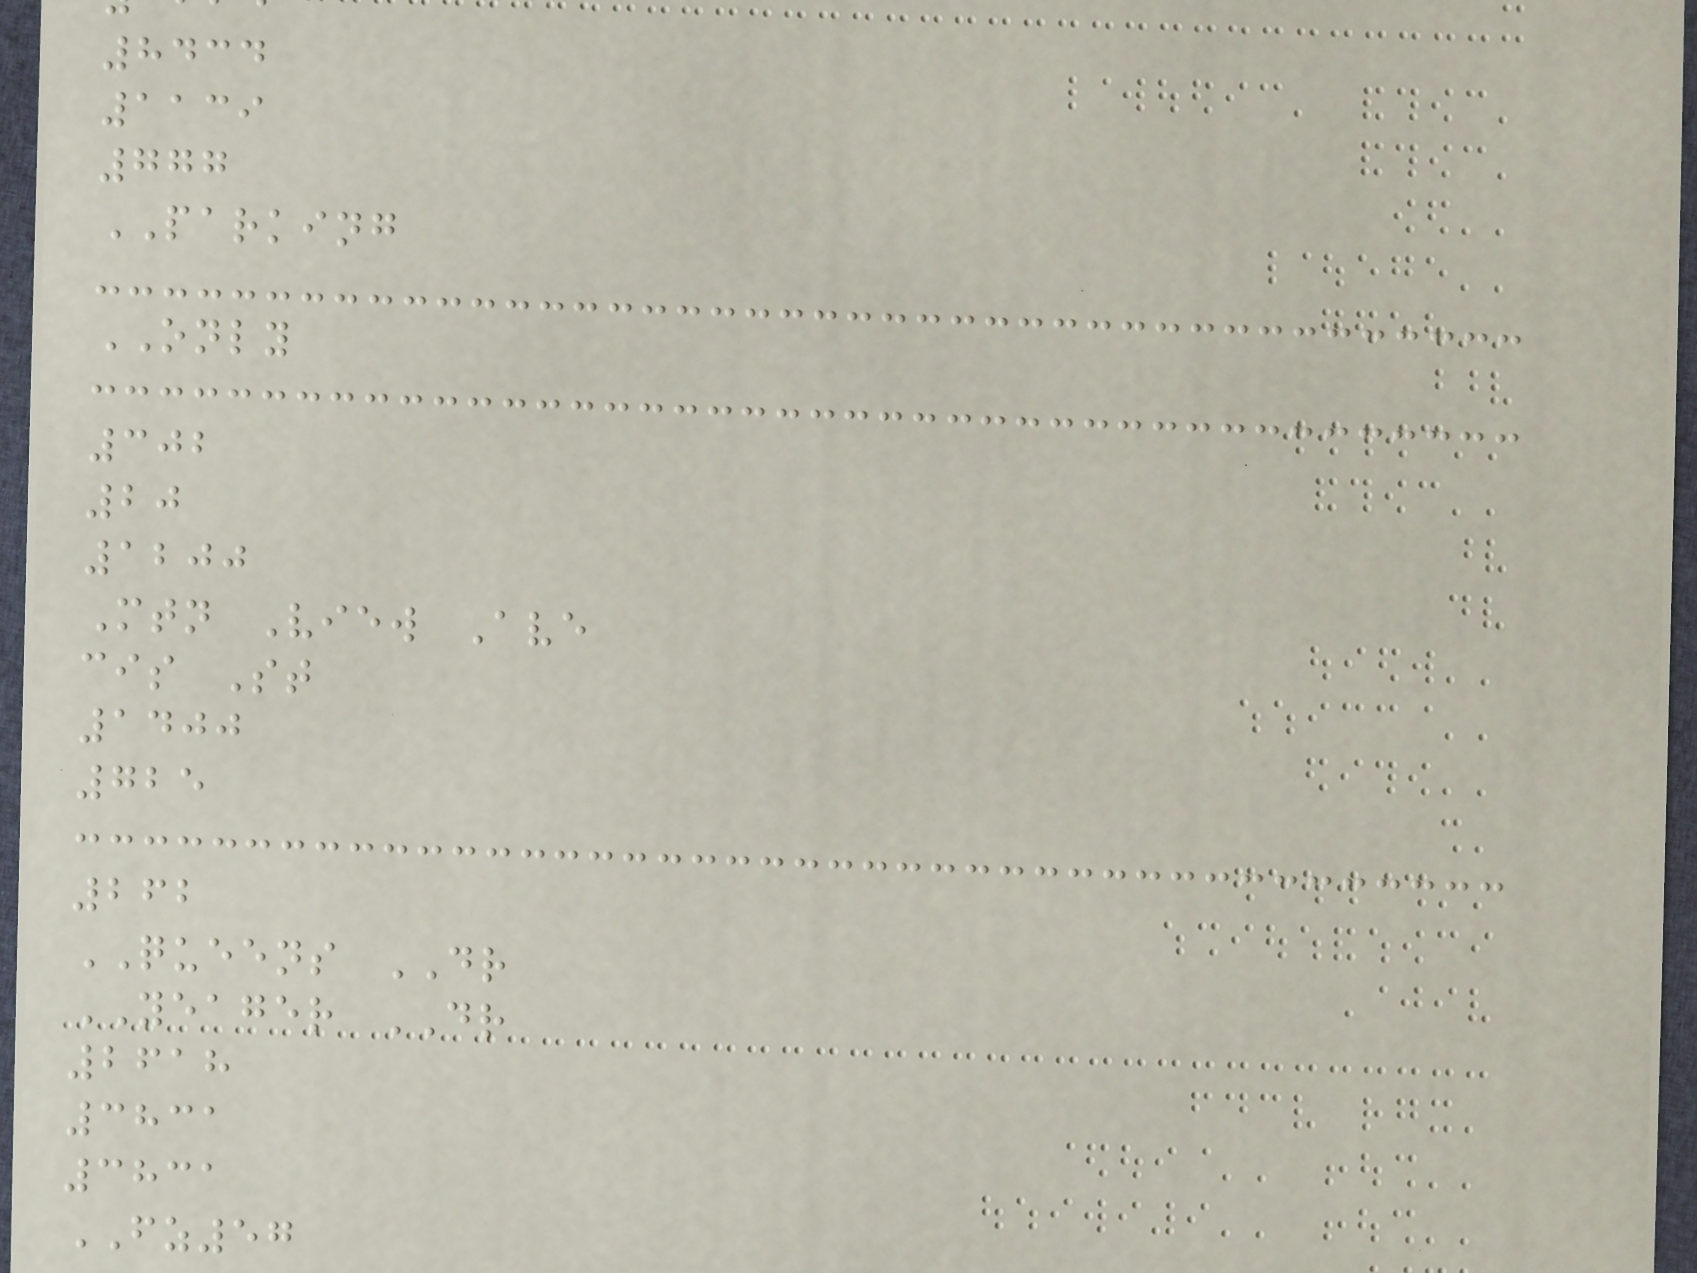8434
1139
777
PARKING
ONLY
302
20
1200
Mtn View Ave
cis St
1400
725
262
QUEENS DR
YEAGER DR
2618
3831
3831
FZ57
